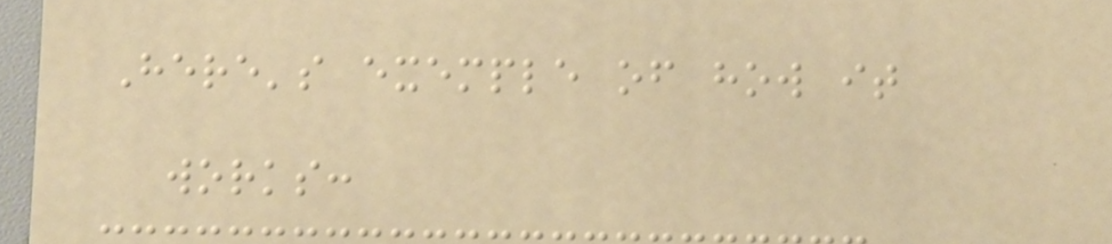Here's exemple of how it
works:
